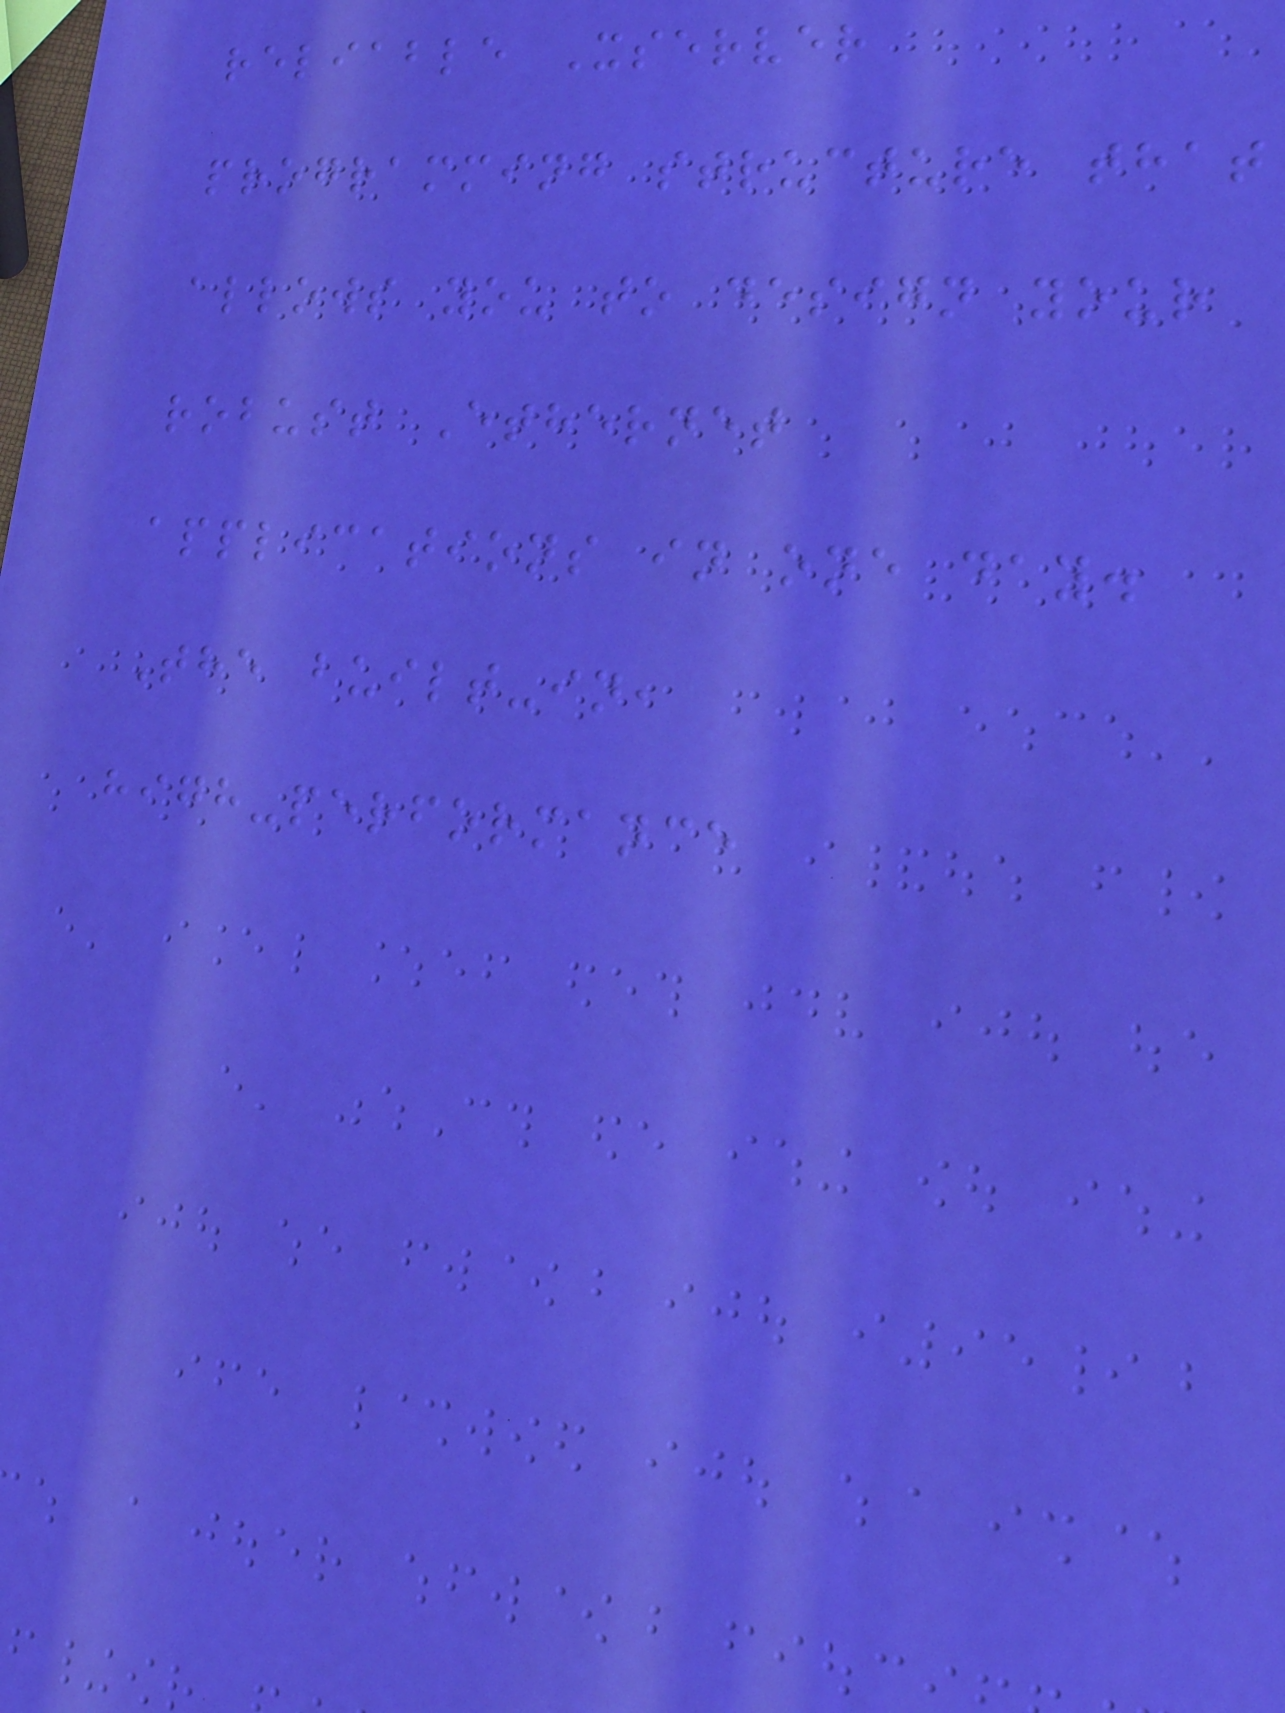reliable Xserver
programming structure that
allows you to design your
robust Ethernet
applications in one day.
The built-in,
high-performance
